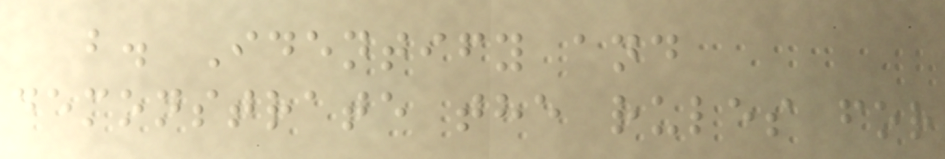b. Identify and
demonstrate the rules for
